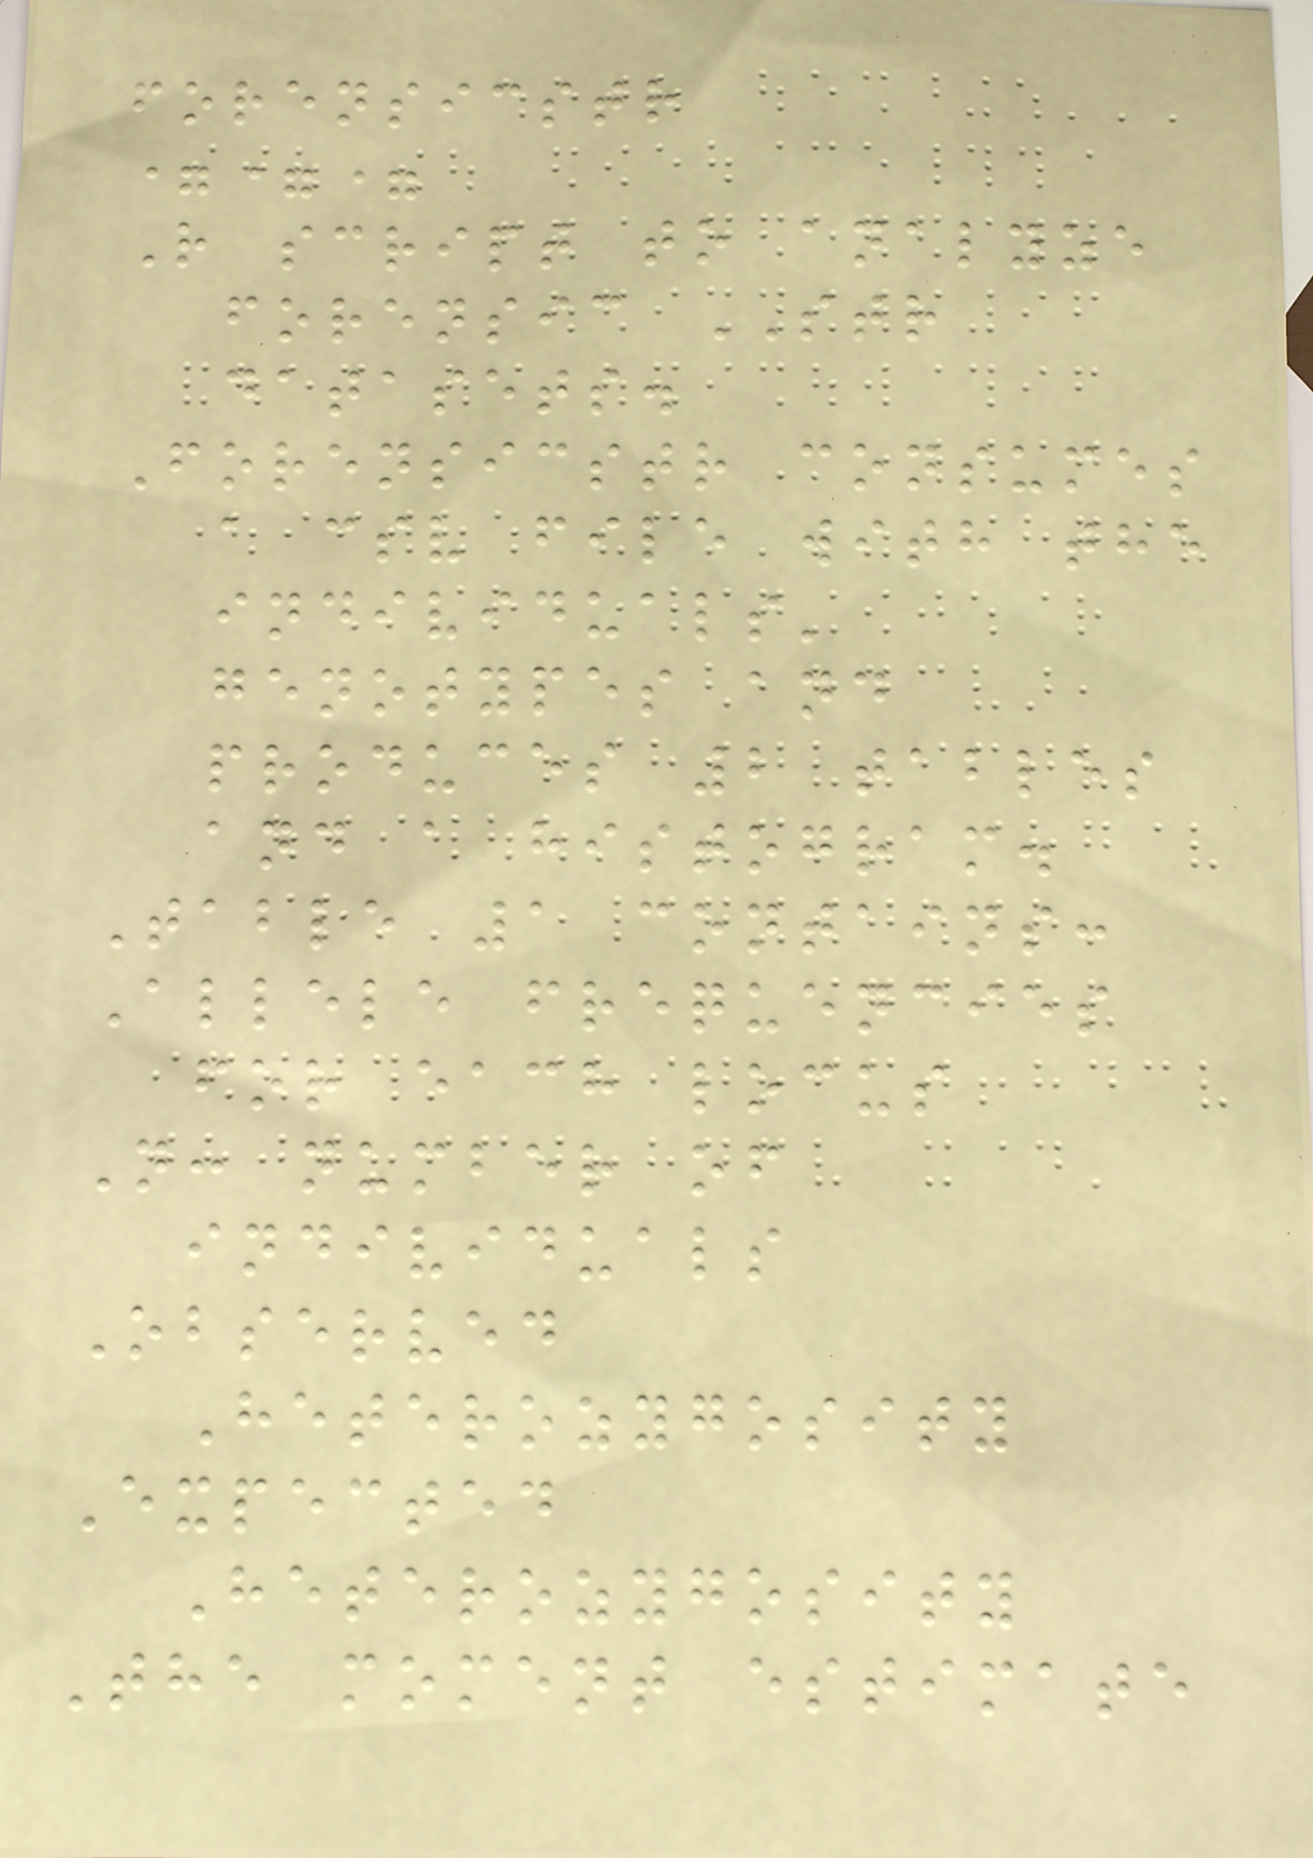forensicstr
===
R script to analyze
forensic STR
datasets.
Forensicstr consumes
a csv file with the
individuals'
genotypes and
produces 2 tables
and a histogram.
Table 1 contains:
Allele frequencies
for each locus
N: number of
individuals
Observed
Heterozygosity
Expected
Heterozygosity
The moment estimate
